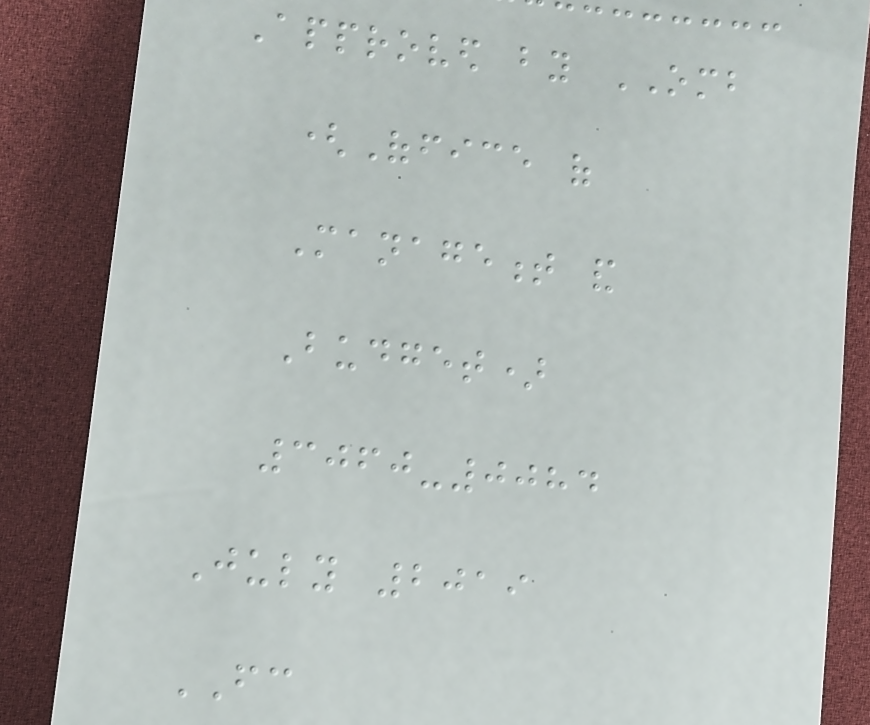Approved by OMB
(Office of
Management and
Budget)
3060-0084
July 2019
FC
